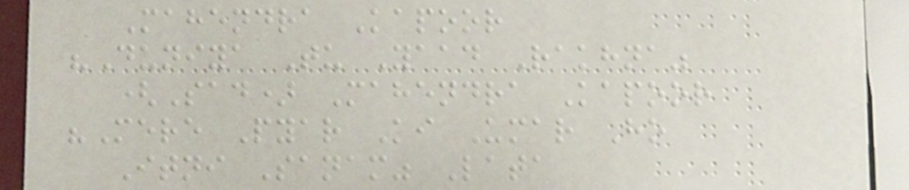Mahendra Kapoor
"Duniya Tu Yaad Rakhna"
(Sad) Mahendra Kapoor
"Mere Pyar Ki Umar Ho
Itni Sanam" Lata
